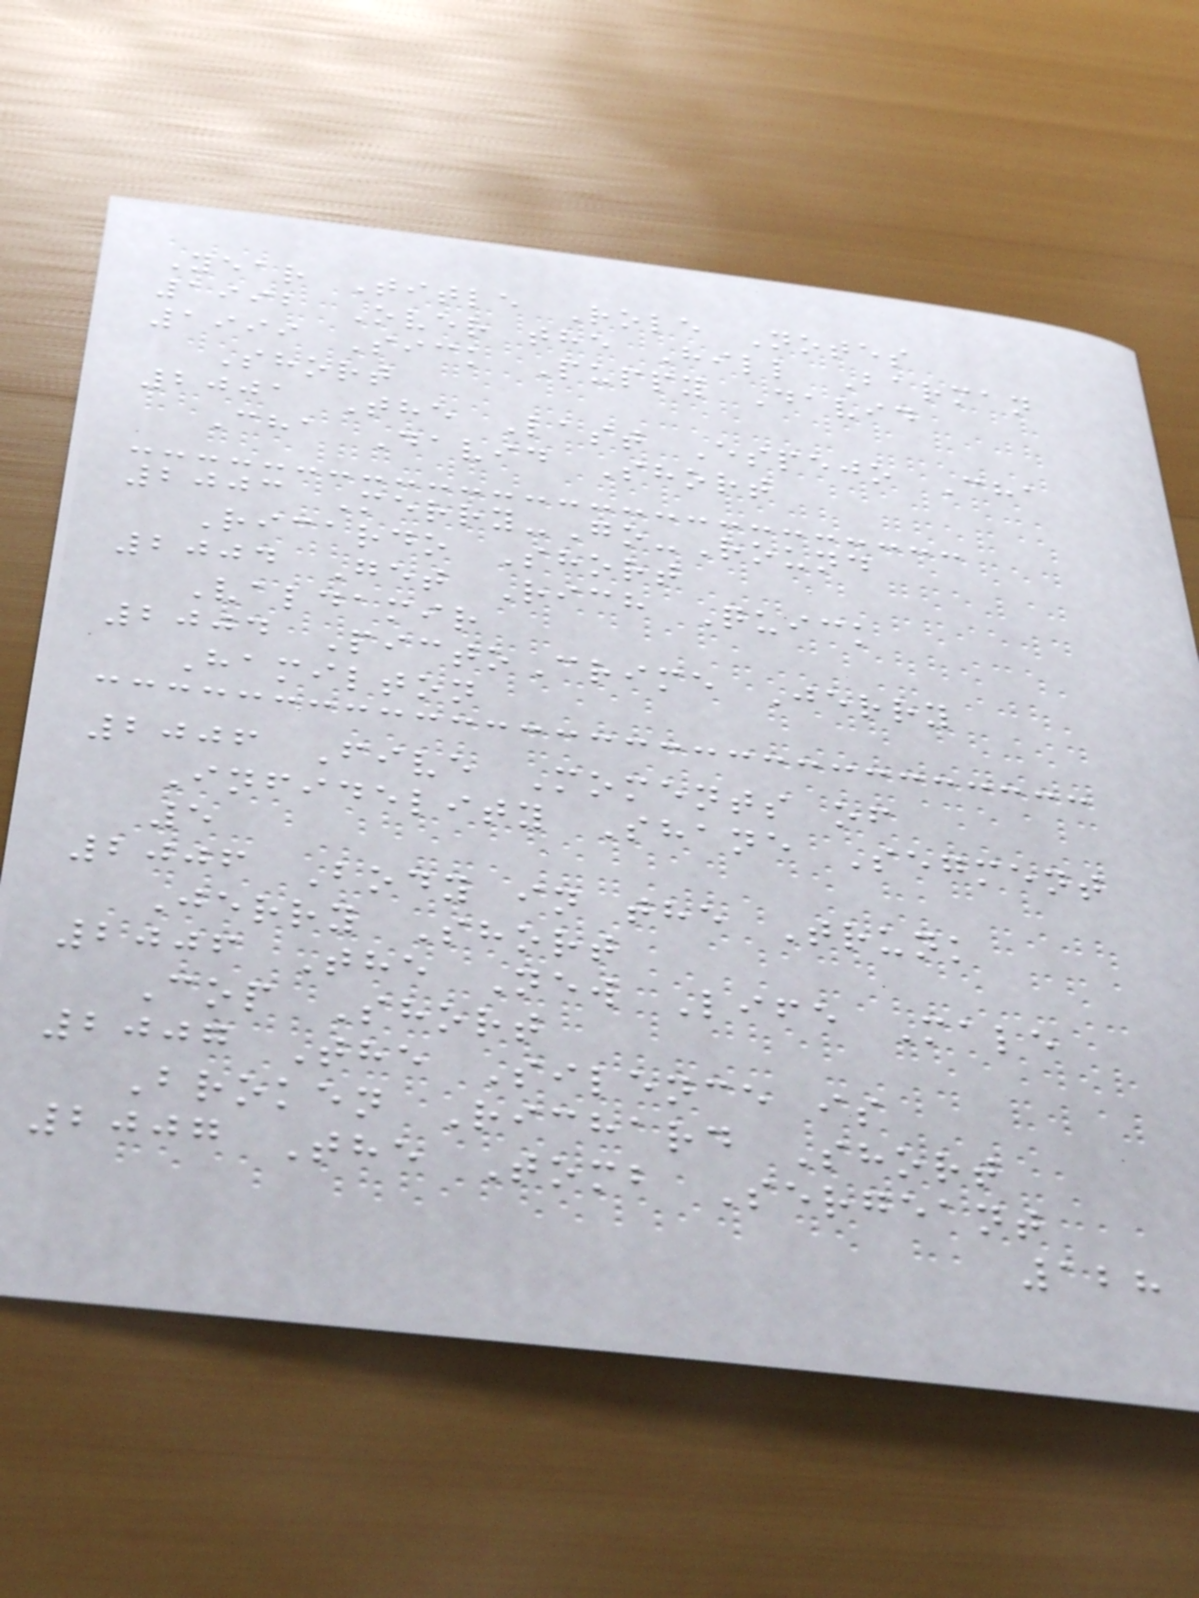Year Title Role Notes
1992 Over the Hill Barman
1999 Sick Puppy David
Short
2001 The Last Espejo Cha
Cha David Short
2003 Merry-Go-Round
Ricardo Short
2004 Get Rich Quick
Valdamir
2004 PictoCrime Jerry
Hamilton
2006 Five Moments of
Infidelity Shane Segment
5
2006 Body in the Trunk
Jerry Short
2006 The New Life Male
Cop Short
2007 The Silence is
Broken Richard Short
2007 The Tomb Sergeant
128
